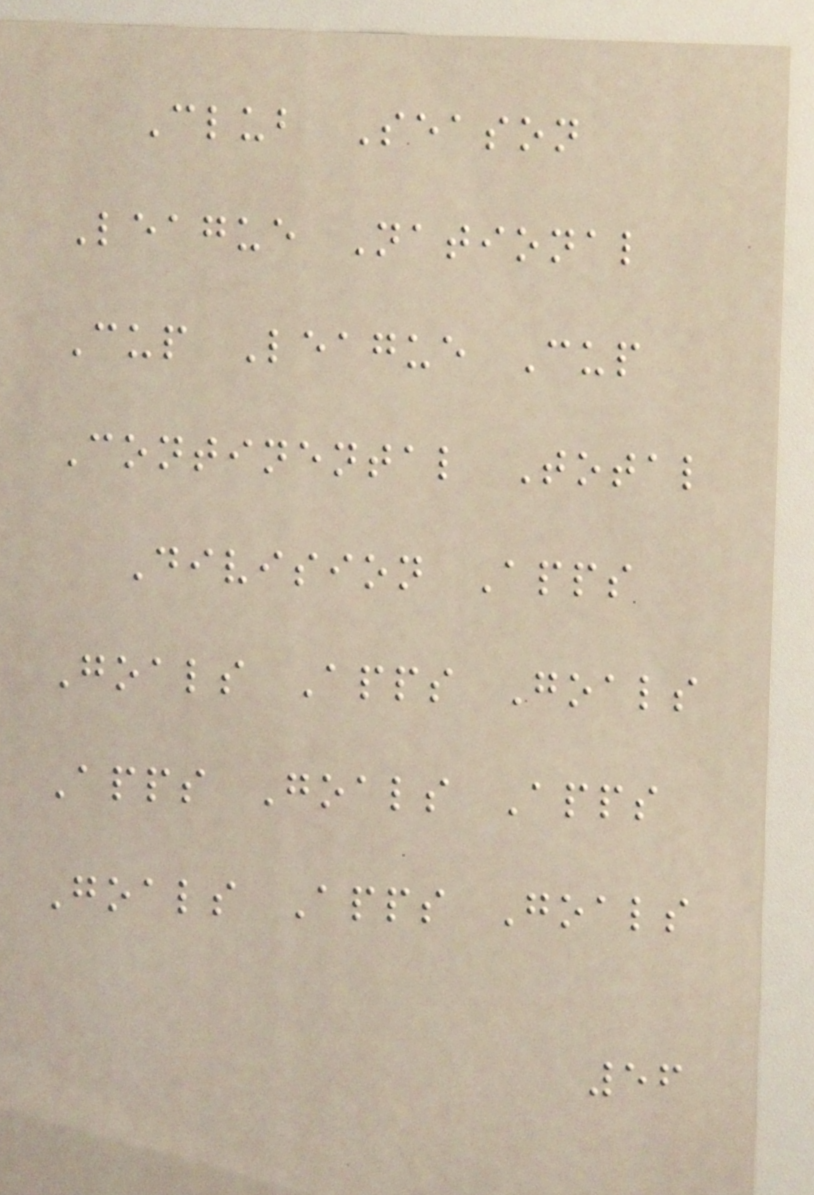Club Season
League National
Cup League Cup
Continental Total
Division Apps
Goals Apps Goals
Apps Goals Apps
Goals Apps Goals
56
